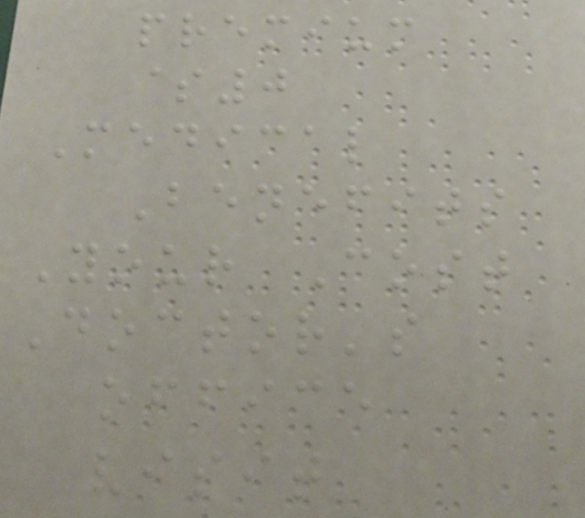premium
$0
Medical
Benefits
Your Cost
Doctor's
office
visit
